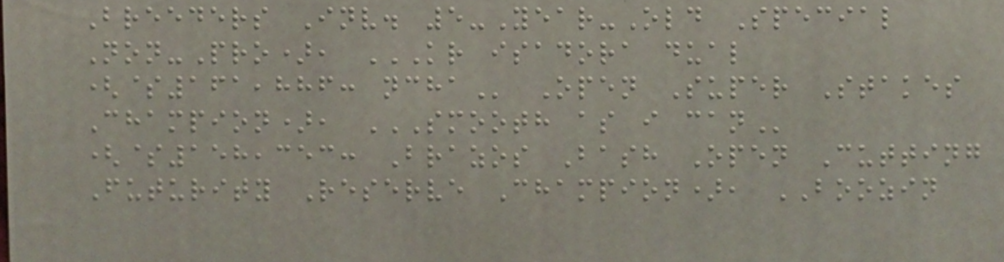Breeders Inv. 5-Year-Old Special
Non-Pro), KR ISADORA DUAL
($161,886: NCHA Open Super Stakes
Champion), SMOOTH AS I CAN
($158,353: Brazos Bash Open Cutting
Futurity Reserve Champion), BOOZIN
